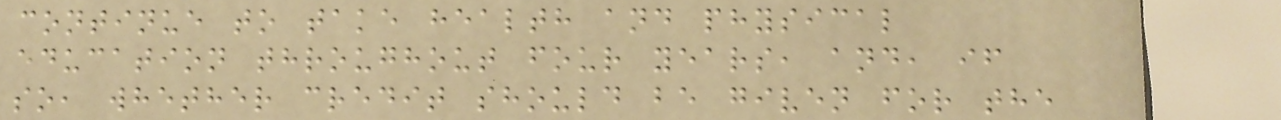continue to take health and physical
education throughout four years, and, if
so, whether credit should be given for the
